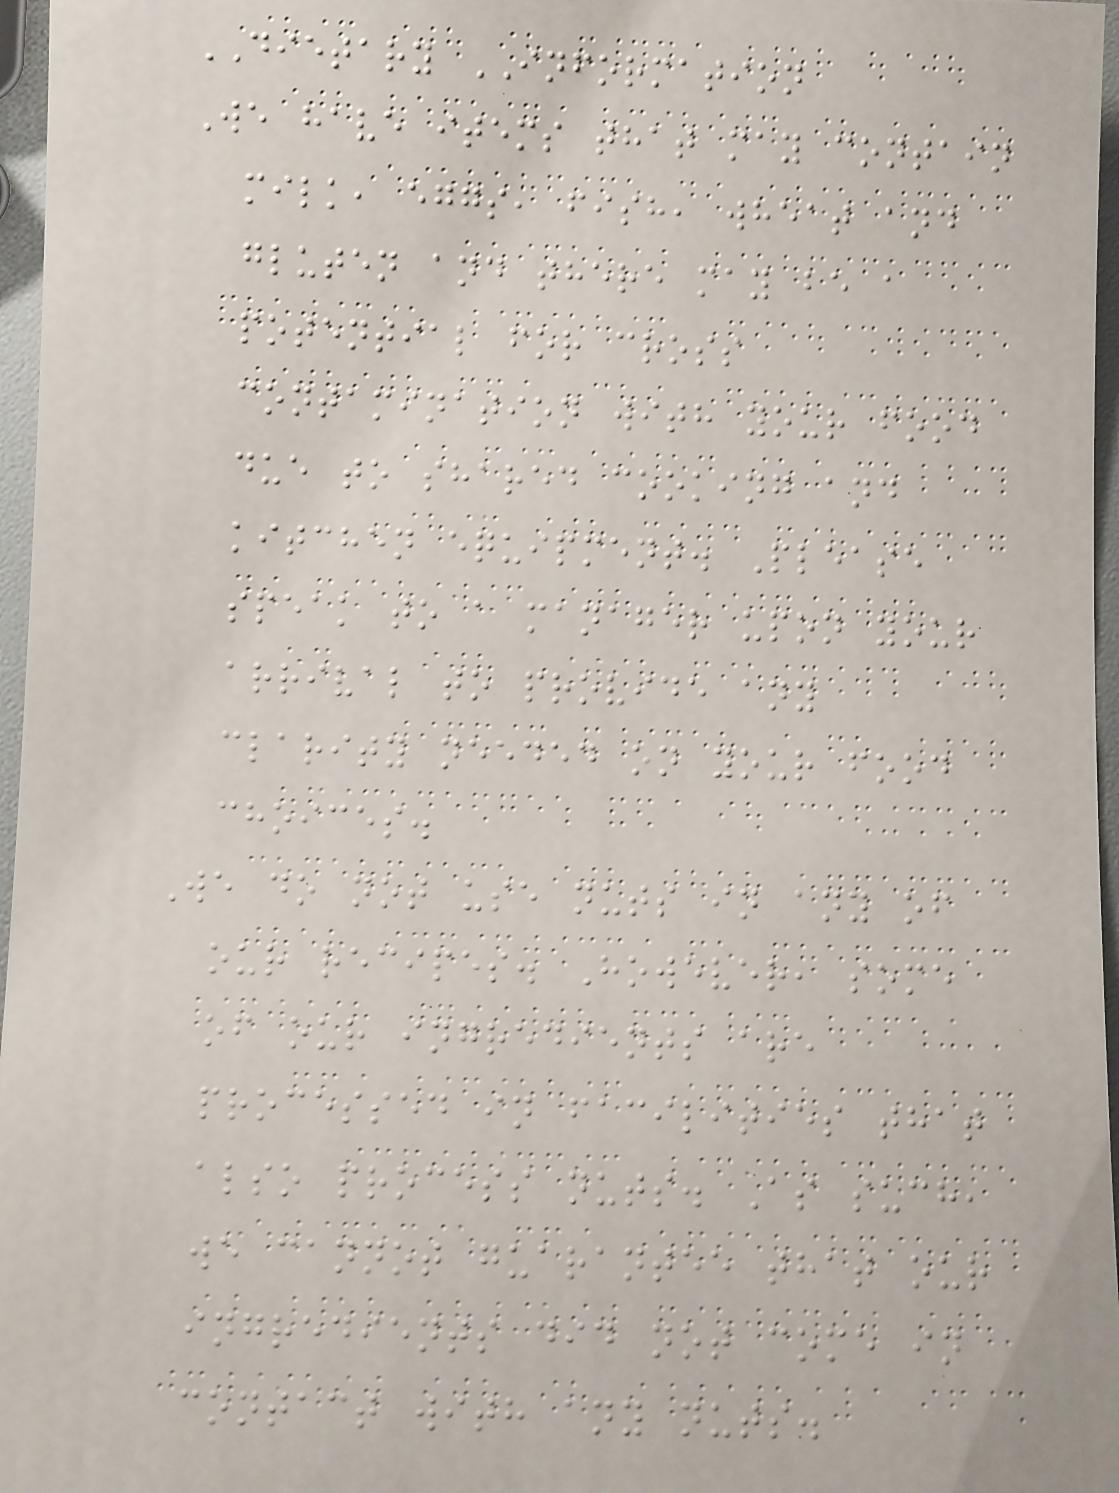DIETARY INFORMATION
We have items that may contain
milk, eggs, fish, wheat and
gluten and there may be a
potential for cross
contamination with your food
due to shared cooking and
kitchen equipment. Please
speak to a manager upon your
arrival to provide any
clarity needed on your food
choices.
We do not use nuts in any of
our recipes. However, some
of our ingredients are
processed in facilities that
also process nuts. As such,
we cannot guarantee that our
ingredients did not come in
contact with any nuts.
